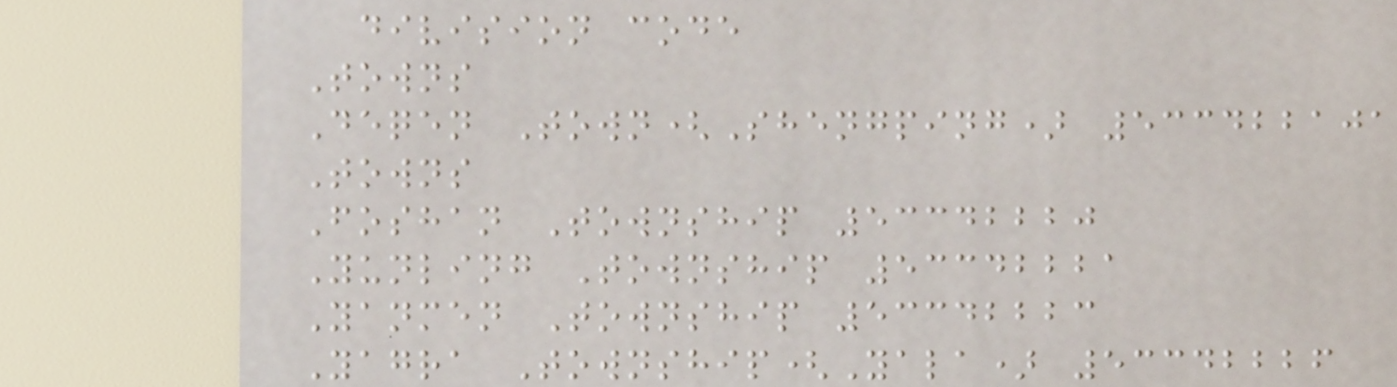division code
Towns
Deqen Town(Shengping) 533422101
Towns
Foshan Township 53342220
Yunling Township 53342221
Yanmen Township 53342223
Yagra Township(Yala) 53342226
